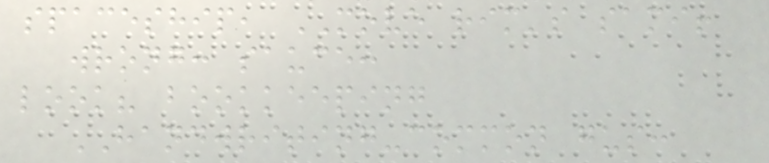spaceship, MOVE rim's sami!
wrong: sauce:
look? bookkeeping
HANDWRITING-common gus:
